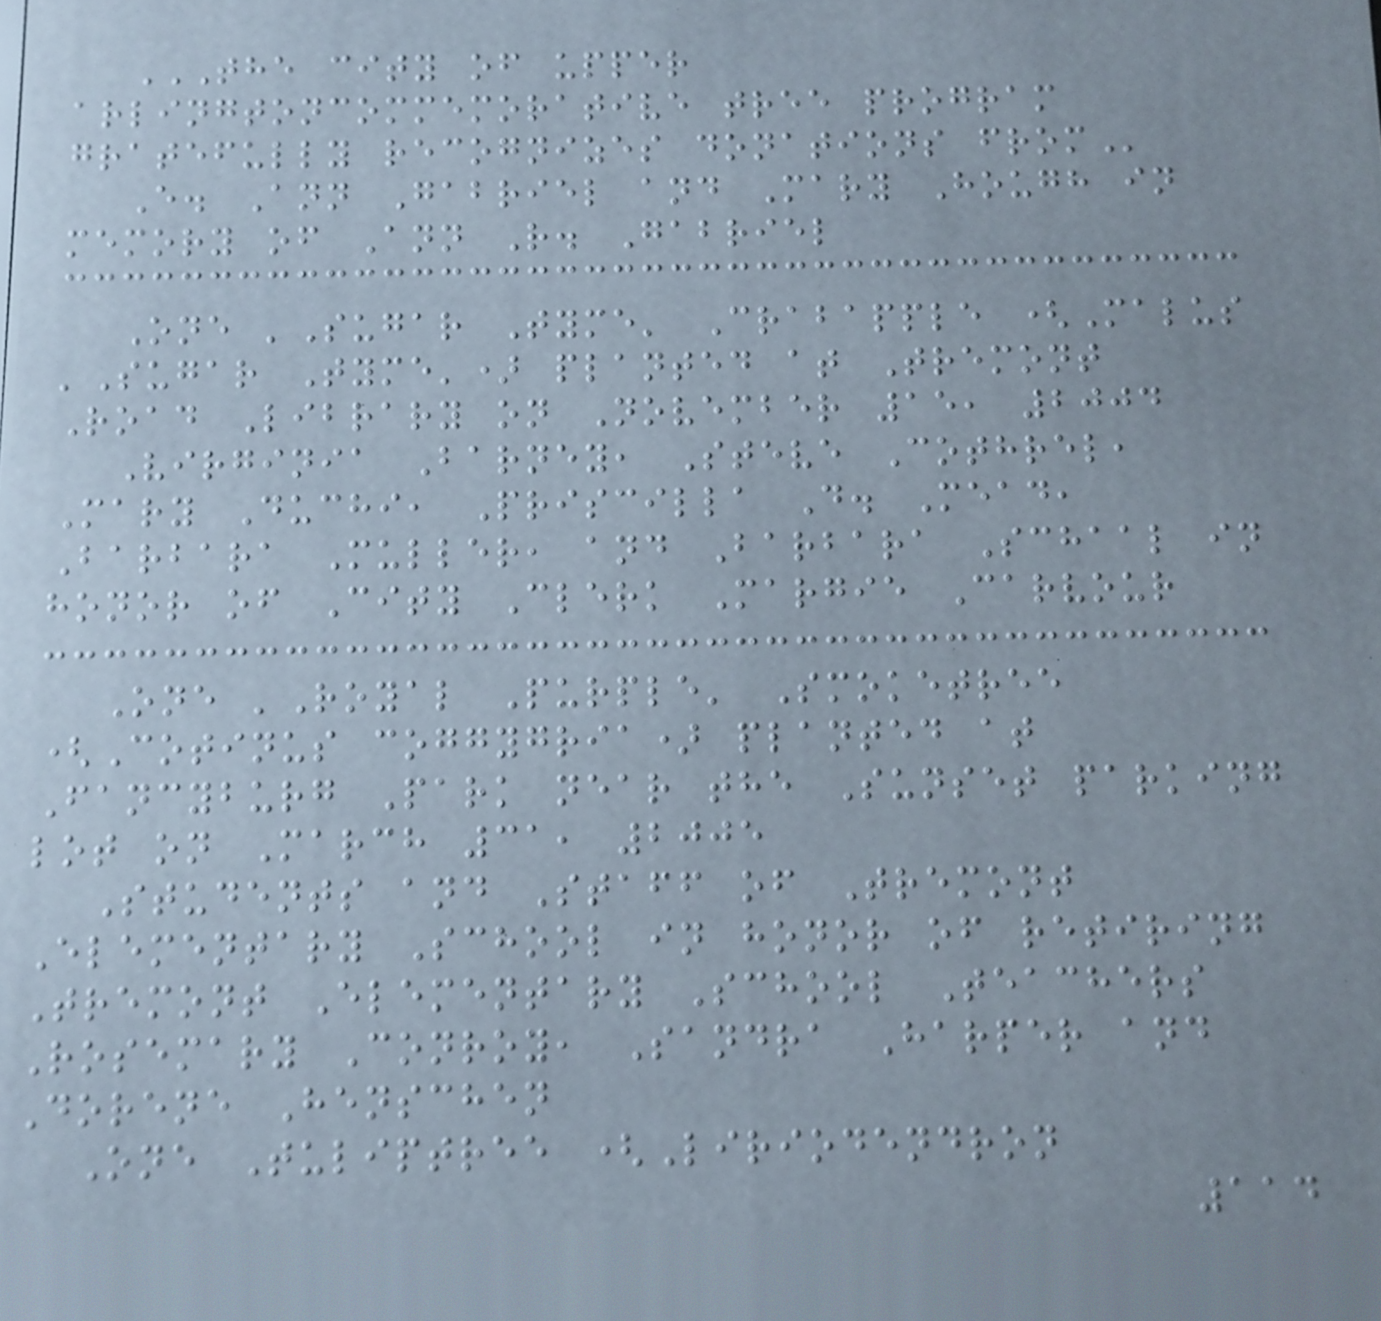THE CITY OF UPPER
ARLINGTONCOMMEMORATIVE TREE PROGRAM
GRATEFULLY RECOGNIZES DONATIONS FROM
E. Ann Gabriel and Mary Hough in
memory of Ann R. Gabriel
One 'Sugar Tyme' Crabapple (Malus
'Sugar Tyme') planted at Tremont
Road Library on November 15, 2004
Virginia Barney, Steve Cothrel,
Mary Duchi, Priscilla D. Mead,
Barbara Muller, and Barbara Schaal in
honor of City Clerk Margie Carvour
One 'Royal Purple' Smoketree
(Cotinus coggygria) planted at
Fancyburg Park near the Sunset parking
lot on March 31, 2005
Students and Staff of Tremont
Elementary School in honor of retiring
Tremont Elementary School Teachers
Rosemary Conroy, Sandra Harper and
Dorene Henschen
One Tuliptree (Liriodendron
114
